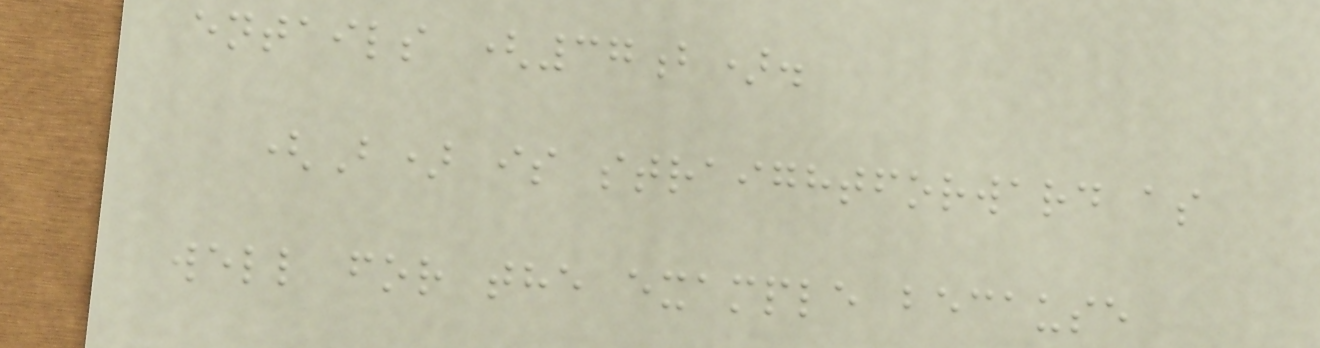entails (37b).
(B) is straightforward as
well for the example because
